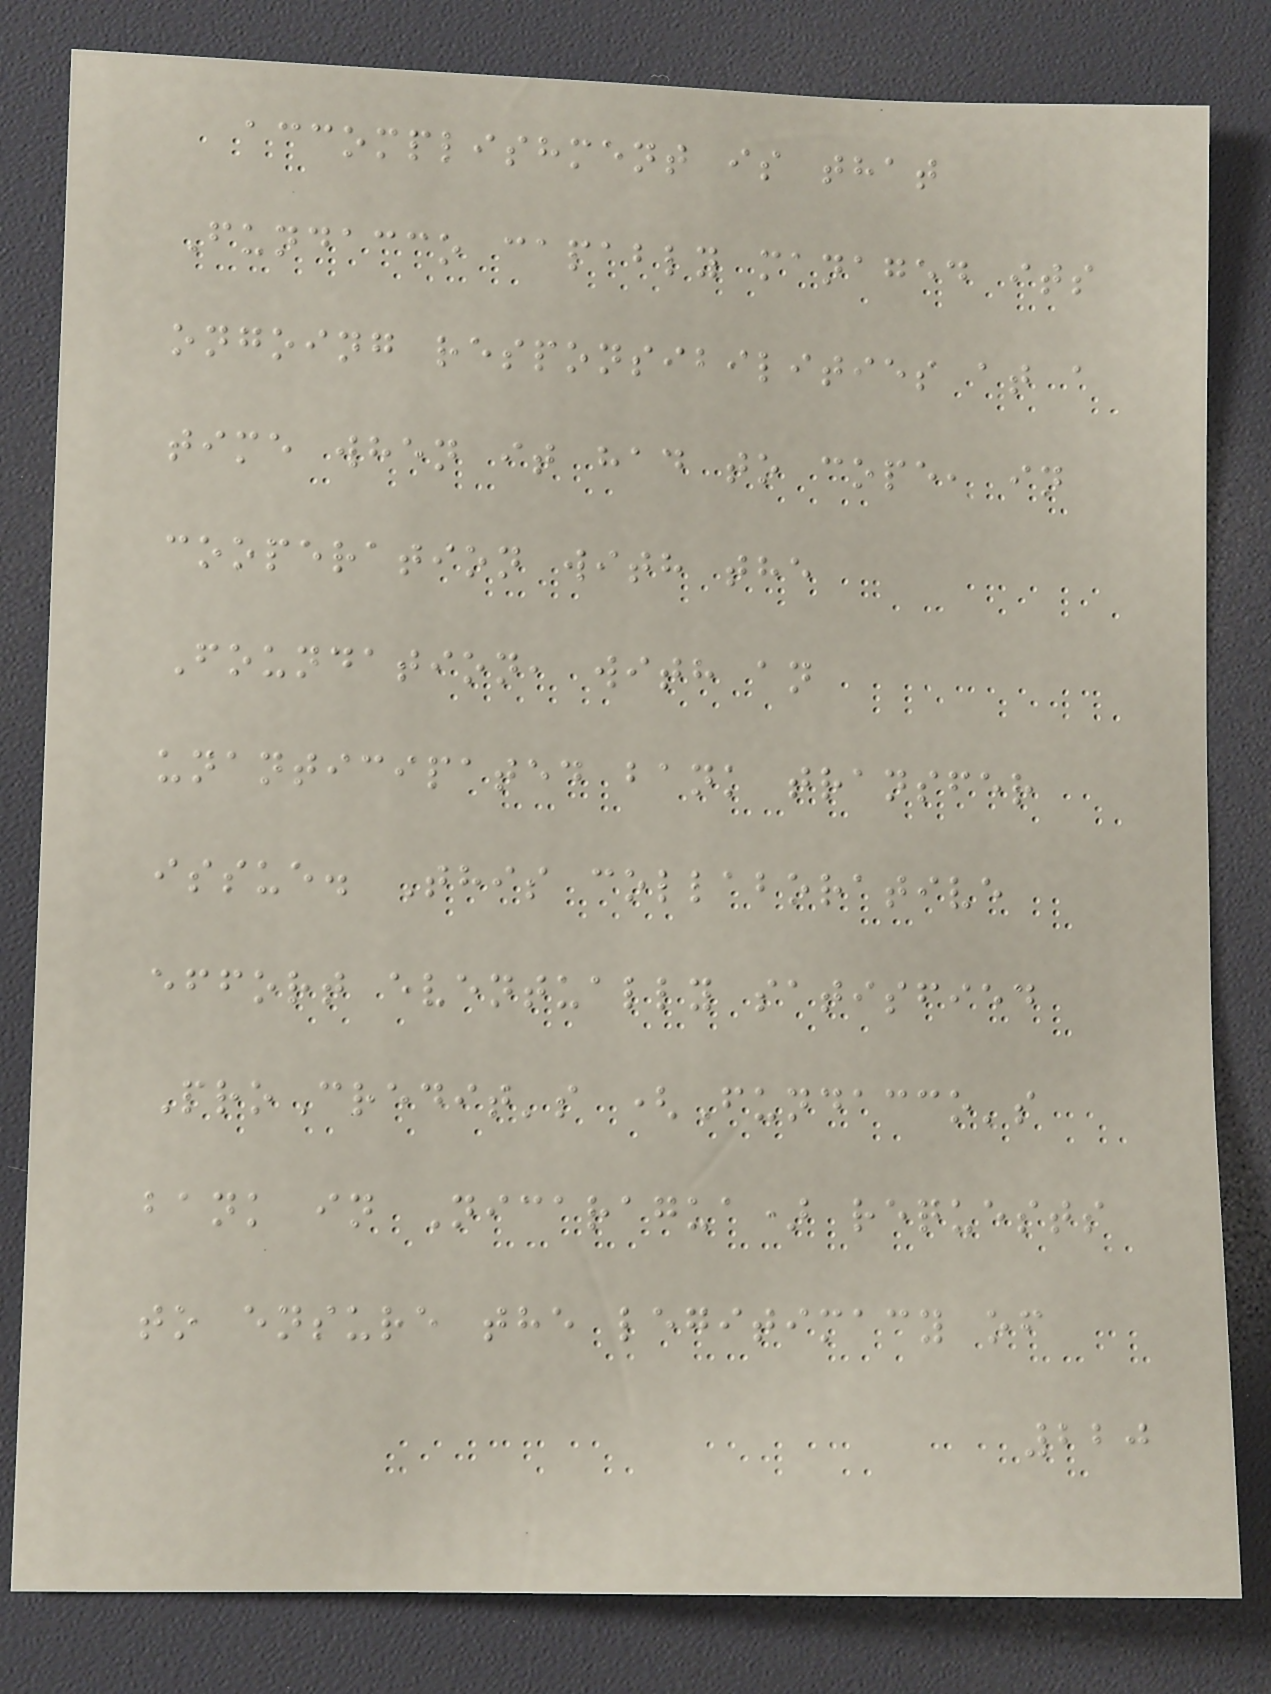accomplishment is that
Fundacco capably managed its
ongoing responsibilities at a
time when it had to cope, in
cooperation with the
Foundation, with an
unanticipated bank transfer
issue. This collaborative
effort eventually satisfied
ProCredit's (Fundacco's
bank in Nicaragua) requests
to ensure the legitimacy of
220
